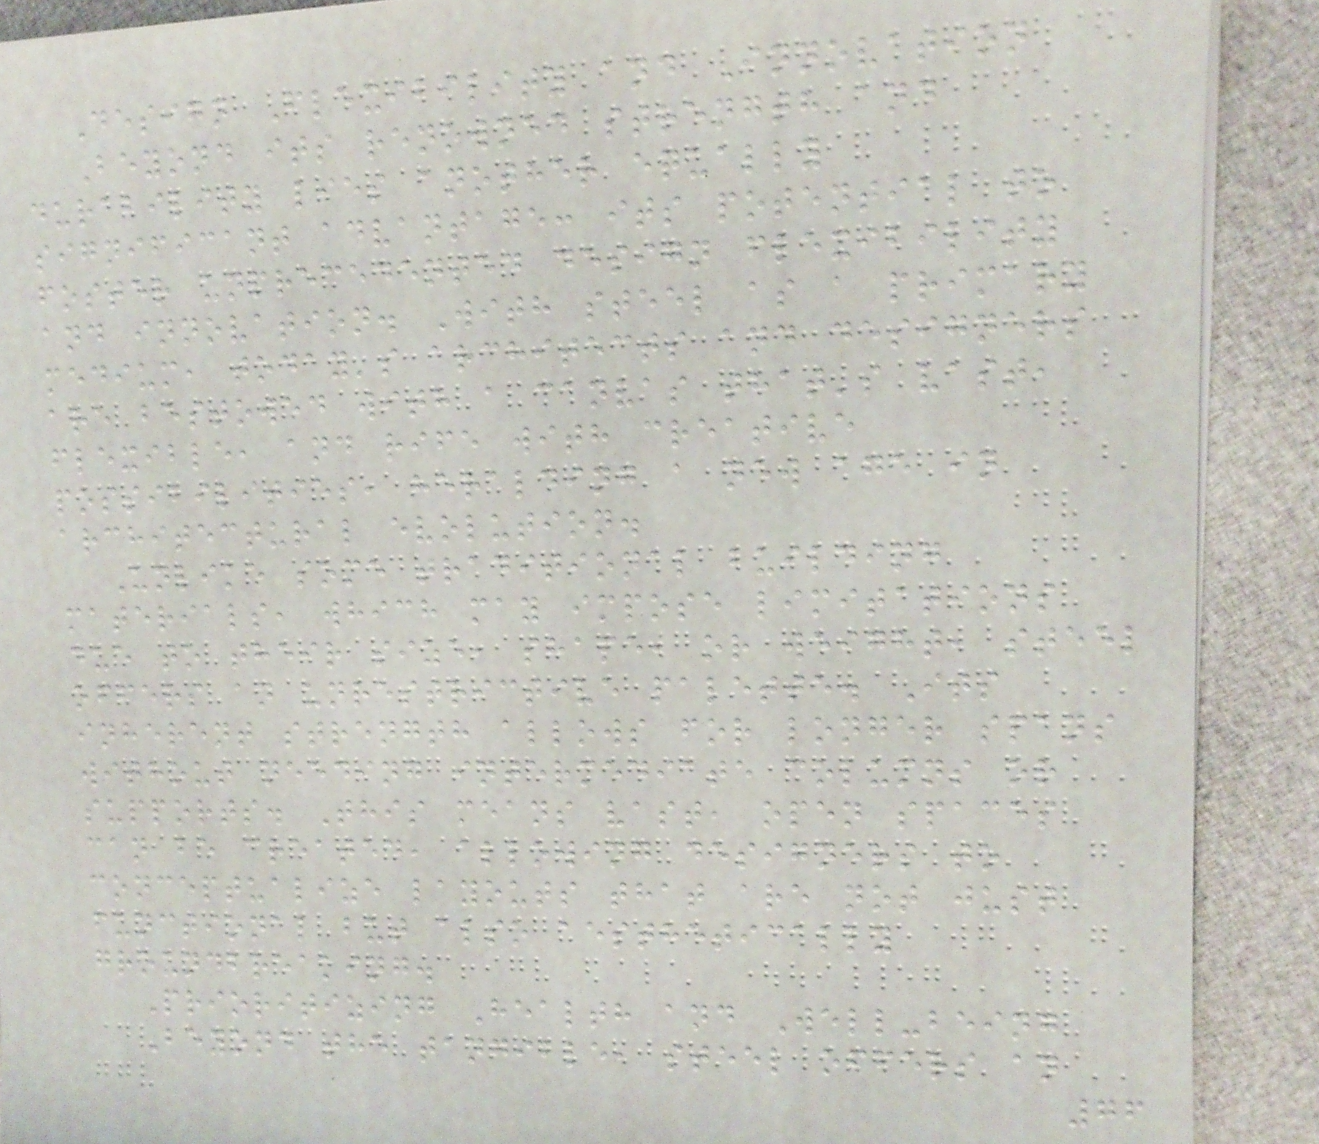Design Flexibility and Innovation
Beyond its renowned strength and
durability lies another equally
significant advantage: its potential to
foster unprecedented design flexibility
and innovation. With steel as a primary
medium, today's architects and designers
are bestowed with a canvas that's vast,
flexible, and rife with creative
possibilities, heralding a new age in
architectural evolution.
Unlike some traditional building
materials, which may impose limitations
due to their size, shape, or weight, steel
offers an unrestrictive palette. Its
inherent strength allows for longer spans
without needing intermediate columns or
supports. This means vast, open spaces
can be created, allowing designers to
conceptualize layouts that are not just
functional but also aesthetically
groundbreaking.
Prioritizing Health and Well-being
Beyond the tangible, steel offers an
76
